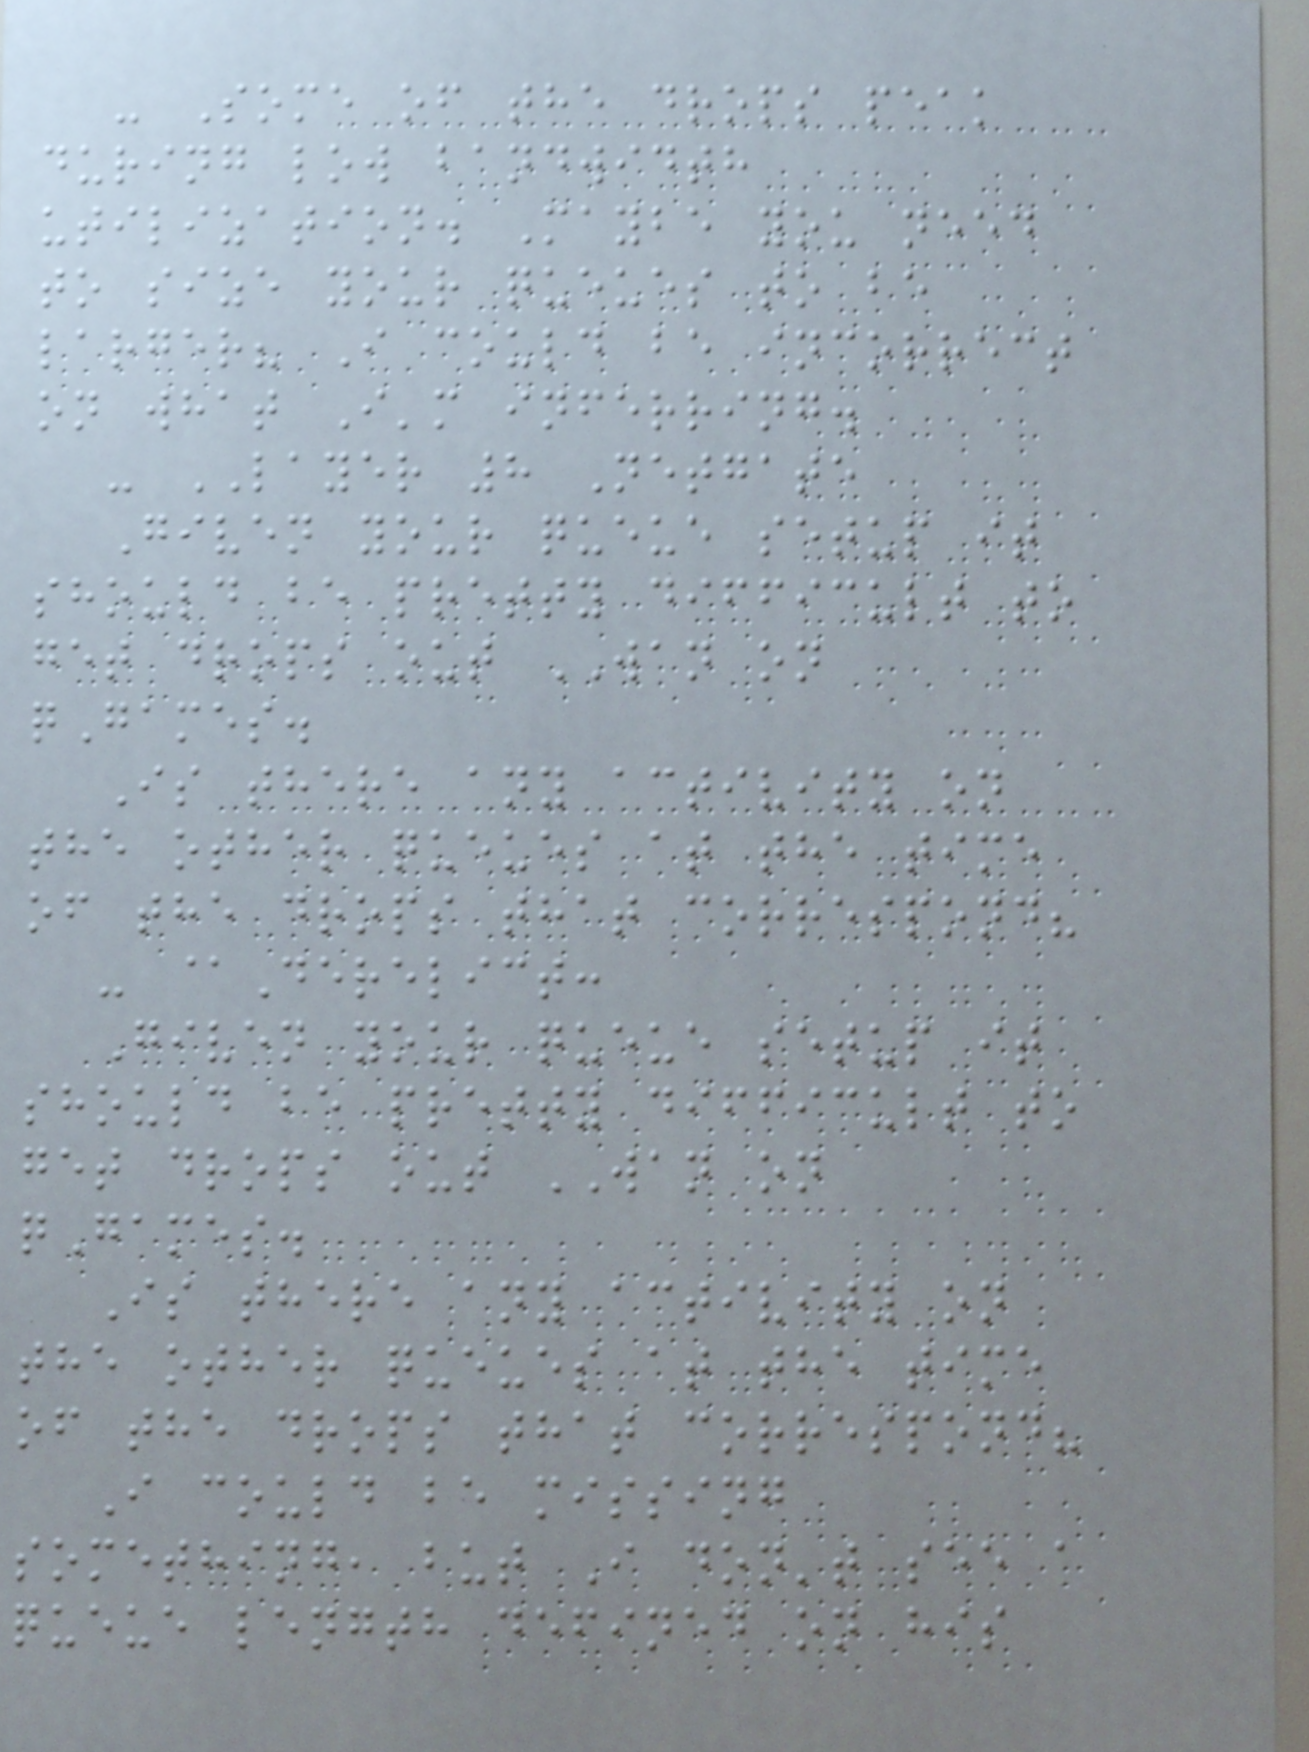- Some of the drops peak
during low bandwidth
utilization. Maybe you need
to size your queues to be
larger? I could be incorrect
on what I'm inferring.
- LAYER 8 Netgate
Given your queue setup it
should be pretty difficult to
get drops out WAN on
qGames.
Is there any activity on
the other queues at the time
of the drops that correspond?
- @Derelict:
Given your queue setup it
should be pretty difficult to
get drops out WAN on
qGames.
Is there any activity on
the other queues at the time
of the drops that correspond?
I could be missing
something, but I don't see a
queue length defined on his
